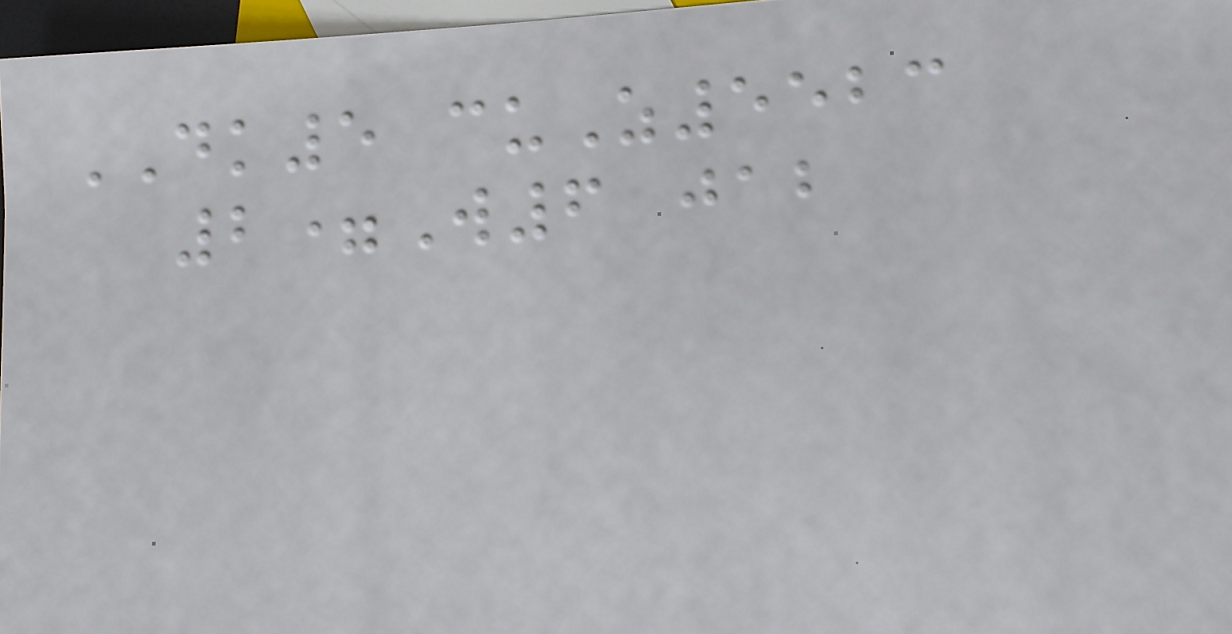DK5 cuZ5523
2=W6 jab
